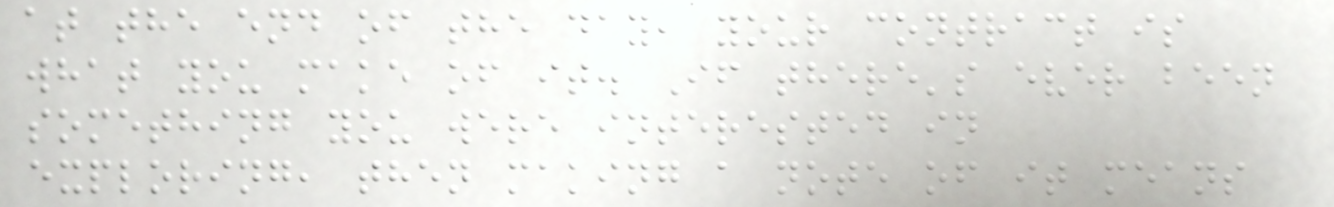at the end of the day, your contract is
what you make of it. If there's ever been
something you were interested in
exploring, then making a note of it means
